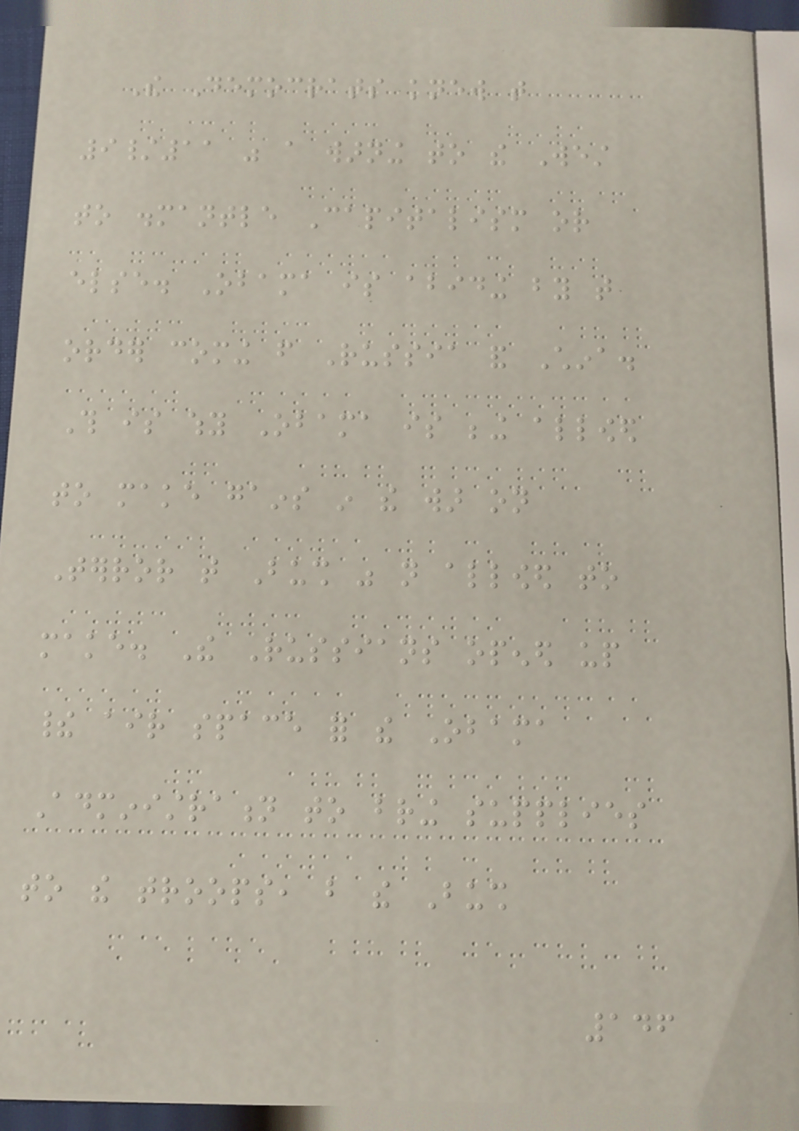The Democrats knew that
9/11 was a warning to the West
to dismantle Capitalism or
else. Obama is abiding by that
order coming from Russia and China.
This is why Obama is being allowed
to make gains in the war on
Terror that Bush was not allowed to
make. The Russians opened up
their air space for the Obama
Administration to bring supplies
to the troops, but the Bush
146
